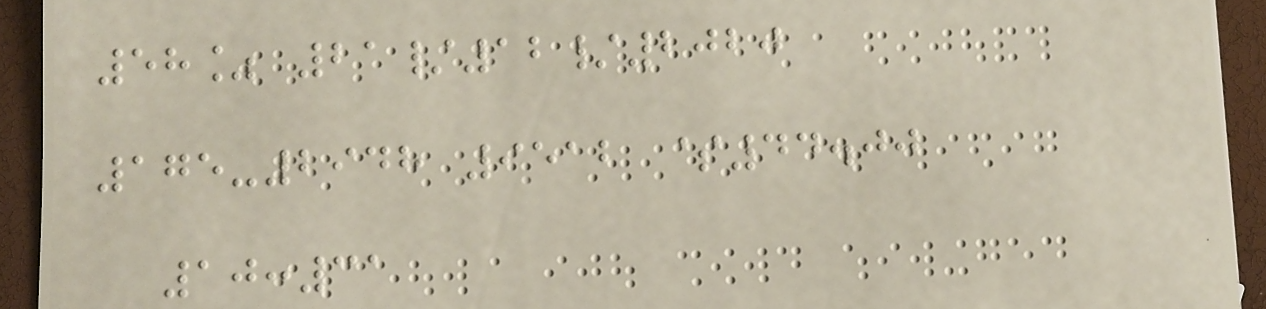58% 21/12/2020
175-2948 9512 $44.00
10:31
